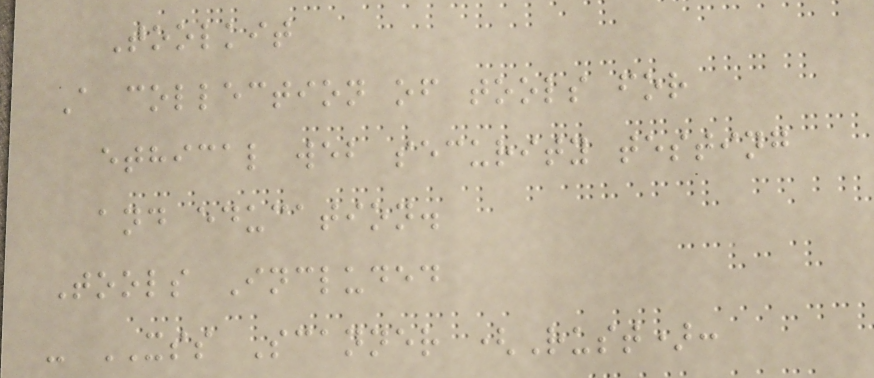Toolkit
A collection of tools for
ethical web security testing
and education.
Tools Included
- XSS Scanner (Rust):
